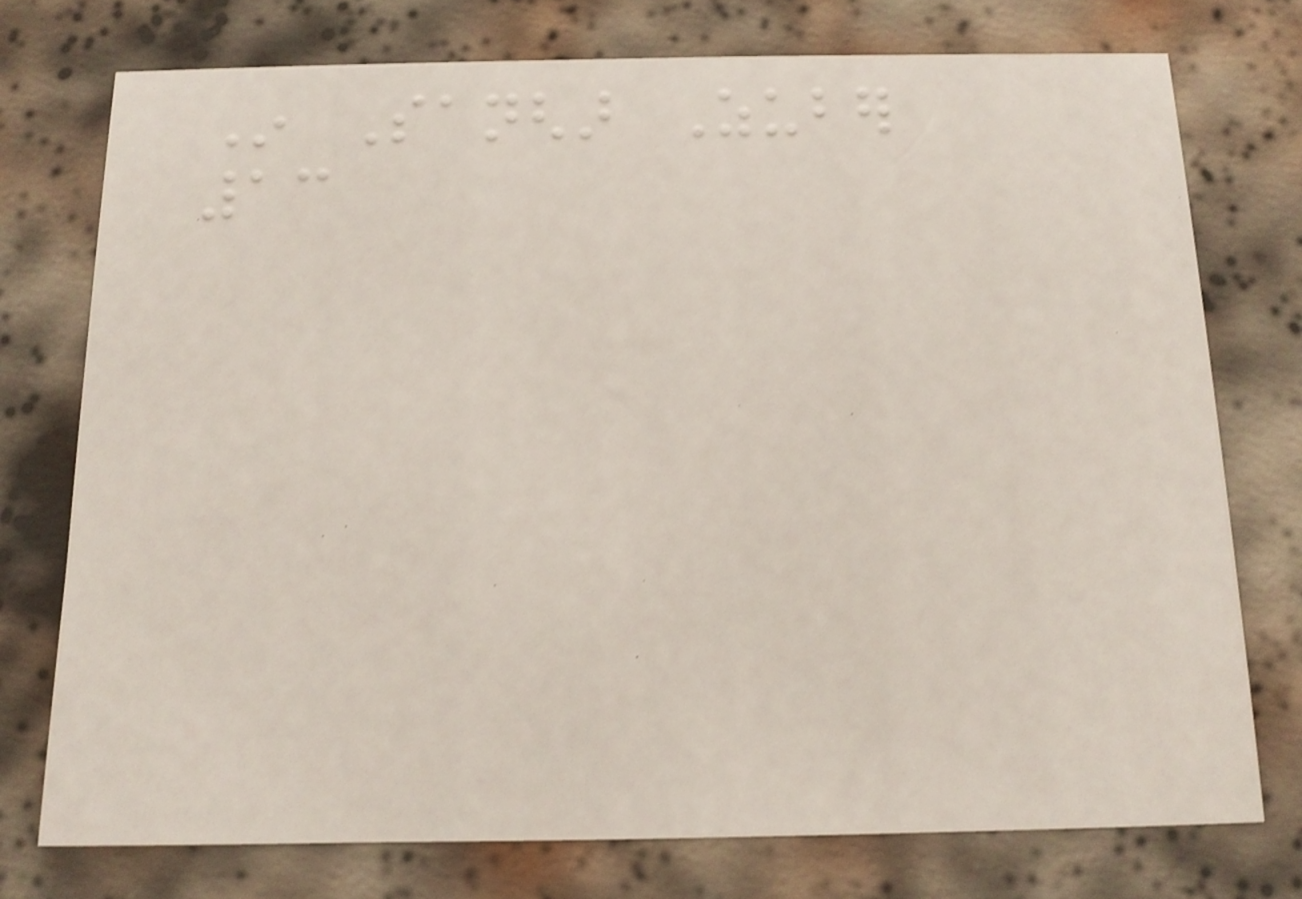In Sanghar Zuber
13
